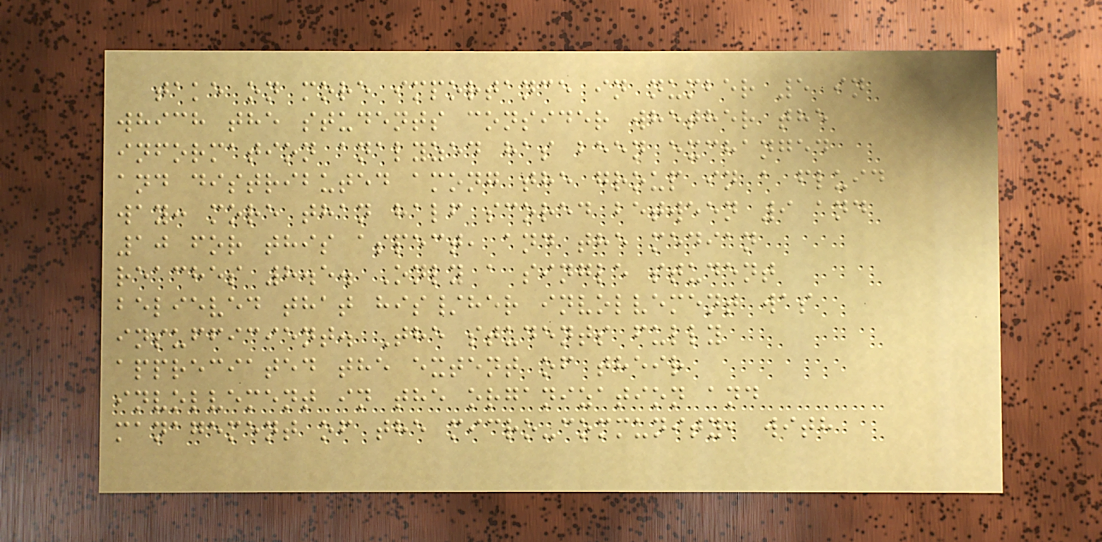take on more importance in number 5 in
which the students consider whether the
information analyzed has been exchanged
and distributed among the group in a fluid
way: more than half scored between 9 and
10 for this aspect, and the median
reaches 8.5. Only a single student
believed that his/her involvement was
insufficient. The students fully
appreciated the extent of their
involvement in the organization and
management of the micro-community, with
